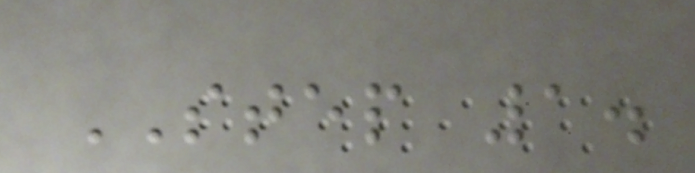STEP 1.
